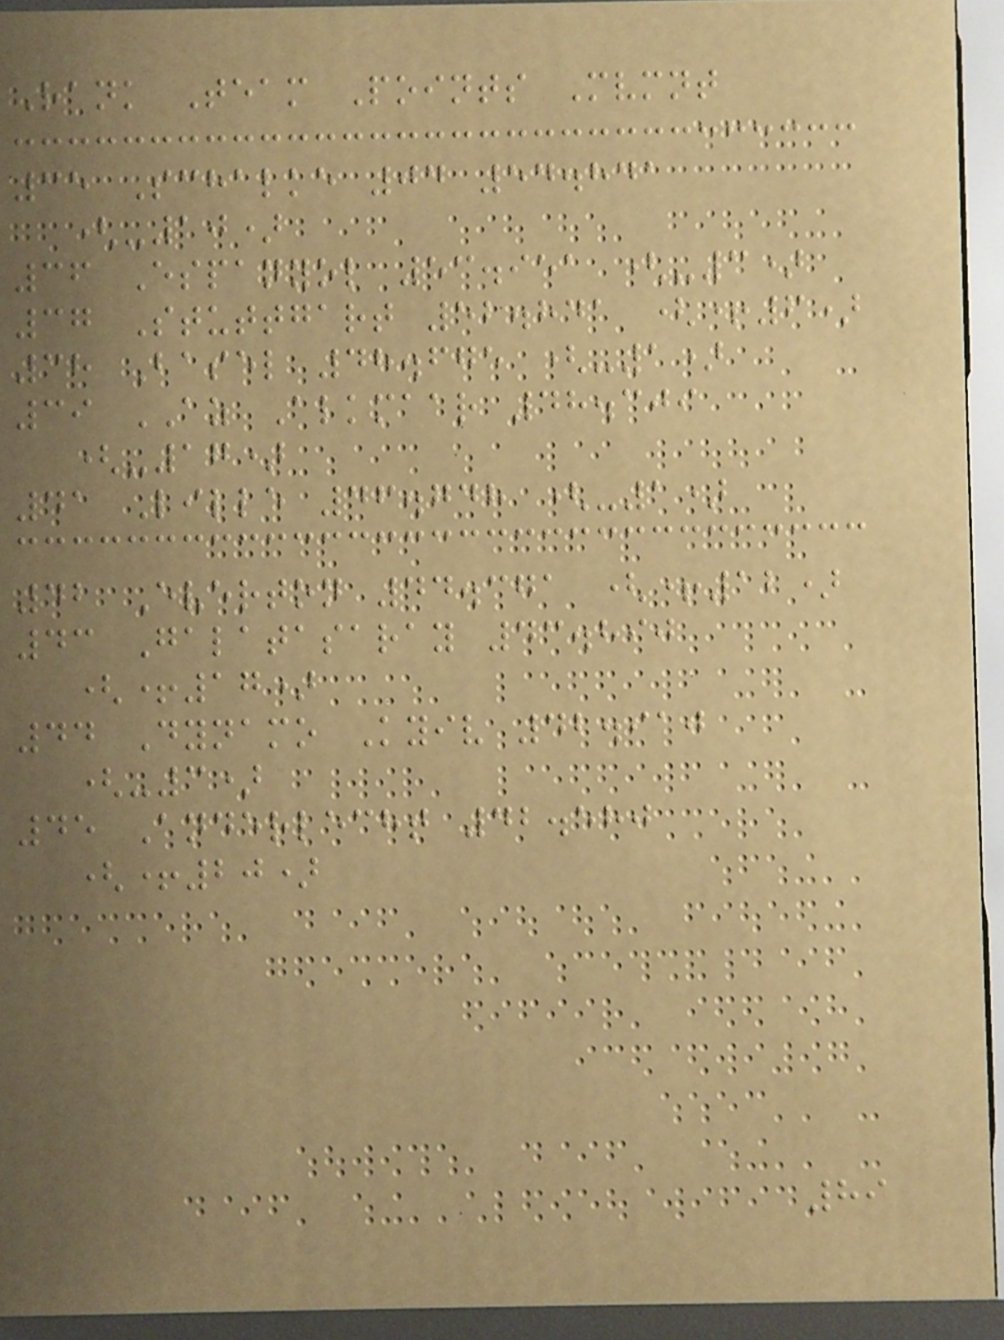Rank Team Points Mvmnt
35 Schalke 04 54.841
(-10)
36 Espanyol 53.951 (-3)
37 Stuttgart 52.841 (+6)
38 Basel 48.675 (-1)
39 AZ Alkmaar 48.309
(-17)
41 Lille 46.748 (-1)
42 Everton 44.371 (+12)
43 Galatasaray 43.890
(+17)
44 Dynamo Kyiv 42.910
(-3)
45 Anderlecht 42.580
(+20)
89
